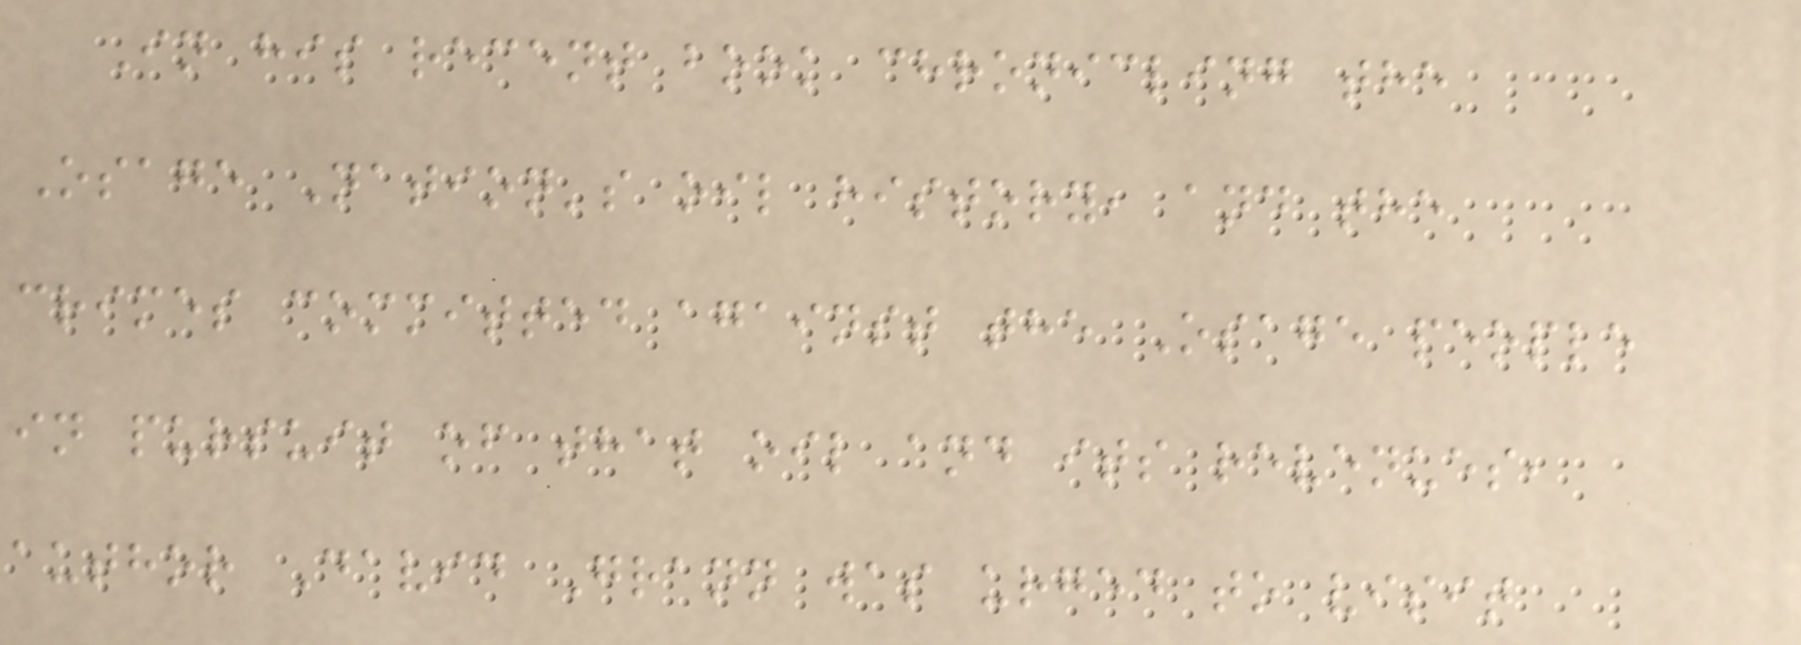In his recent book chronicling the
Osage Nation's oil history, and the
crimes committed against the Osage people
in pursuit of that oil and its revenues,
author David Grann was urged to visit
